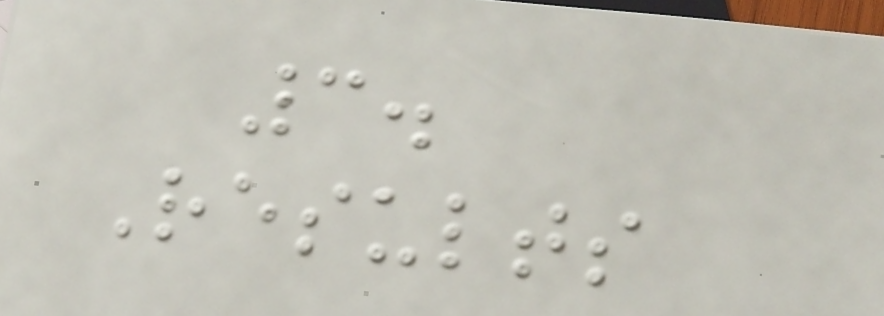3.
Results
